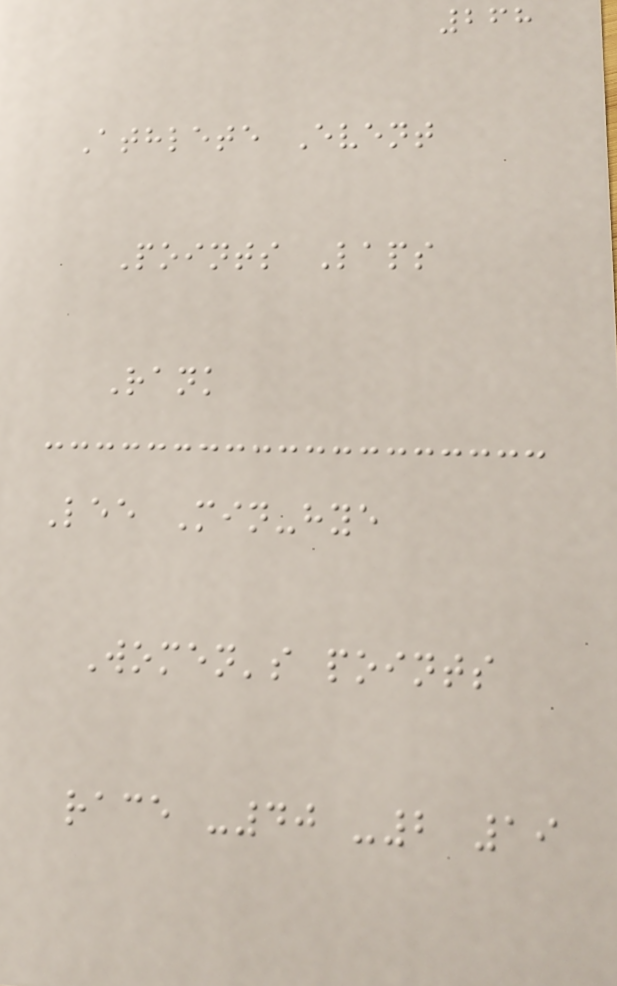268
Athlete Event
Points Laps
Rank
Lee Min-hye
Women's points
race -40 -2 19
